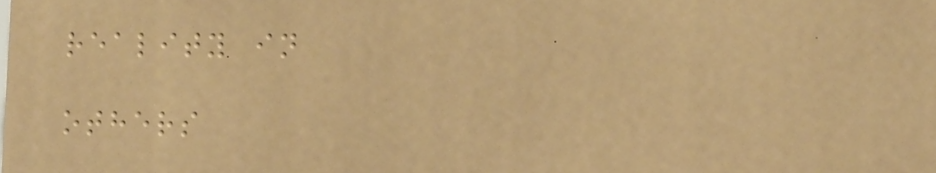reality in
others
